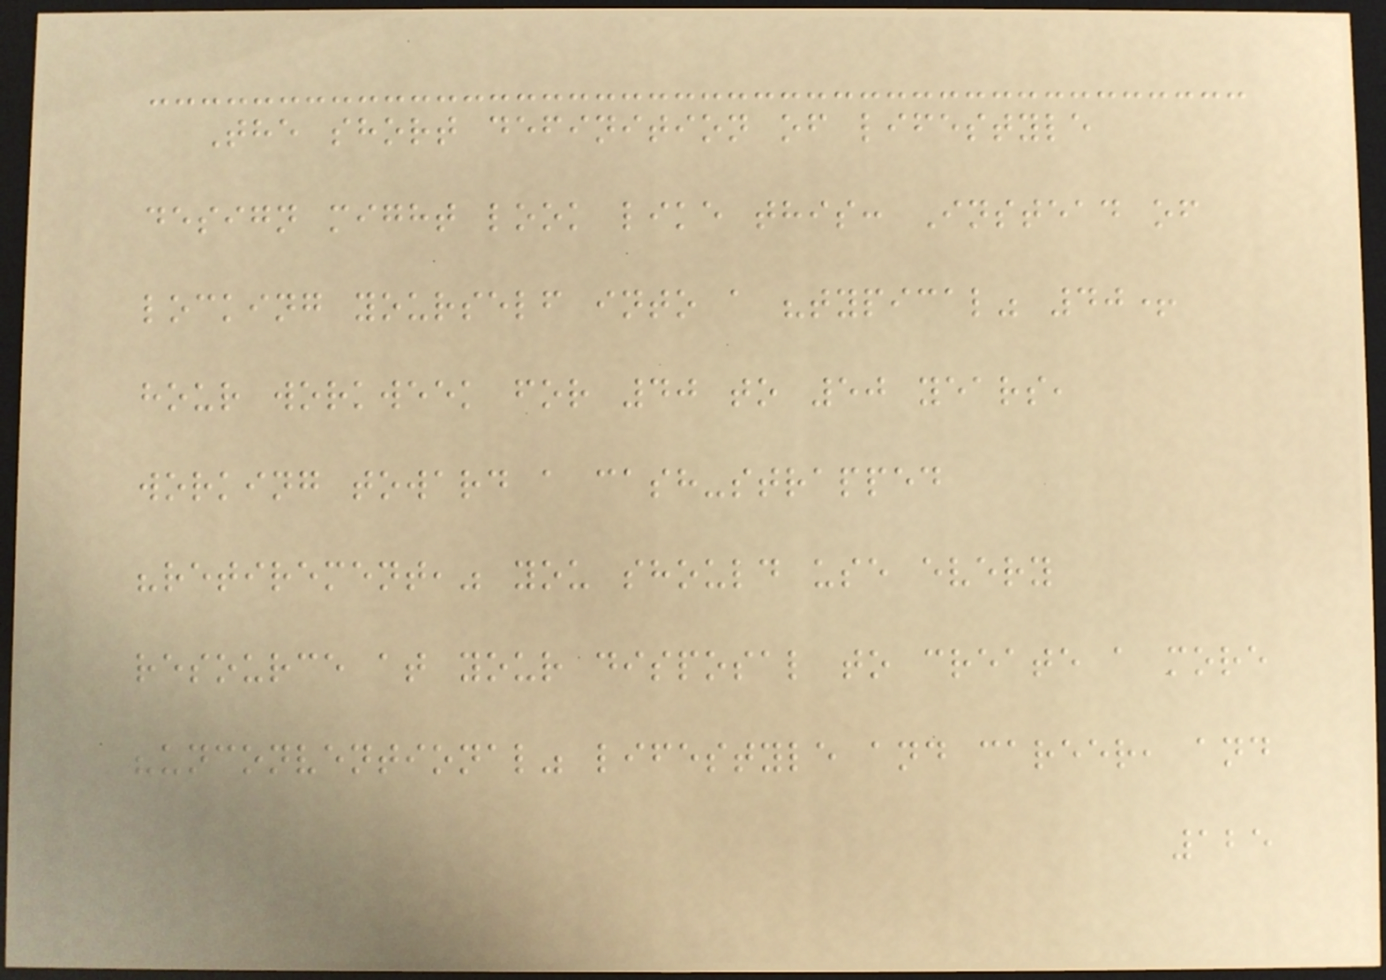The short definition of lifestyle
design might look like this: Instead of
locking yourself into a "typical" 40+
hour workweek for 40 to 50 years,
working toward a cash-strapped
"retirement," you should use every
resource at your disposal to create a more
"unconventional" lifestyle and career, and
125
